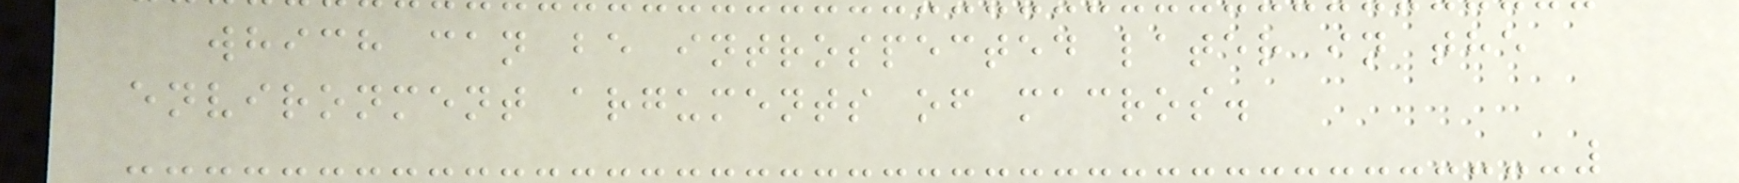which can be introspected later in the
environment arguments of macros.
